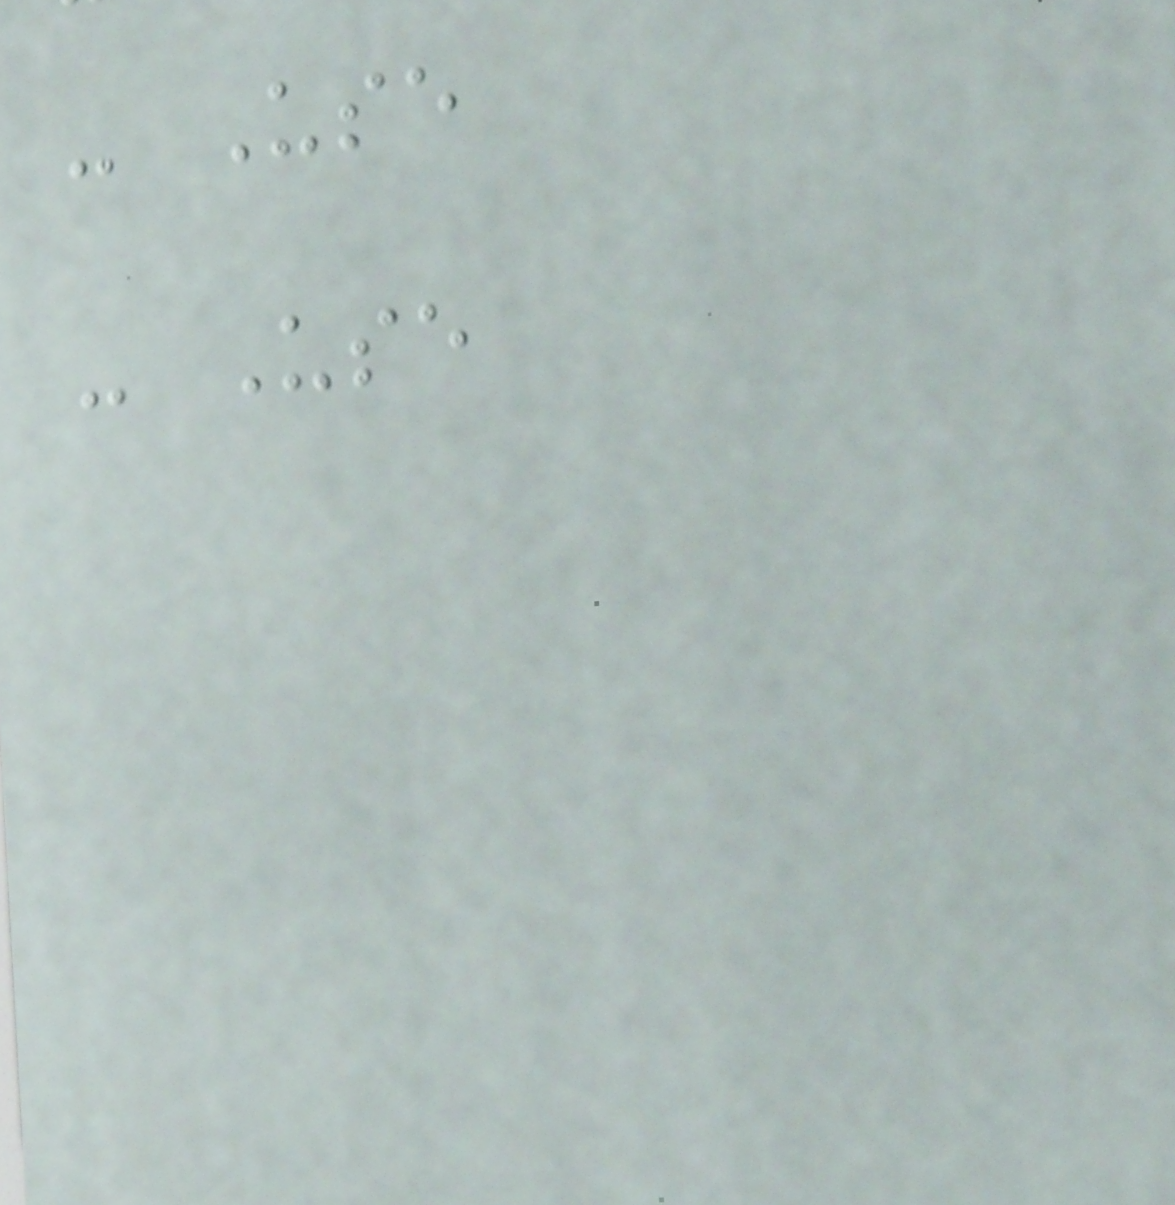- Use
- Use
